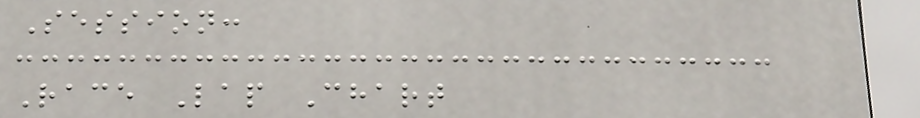Session:
Race Lap Chart
